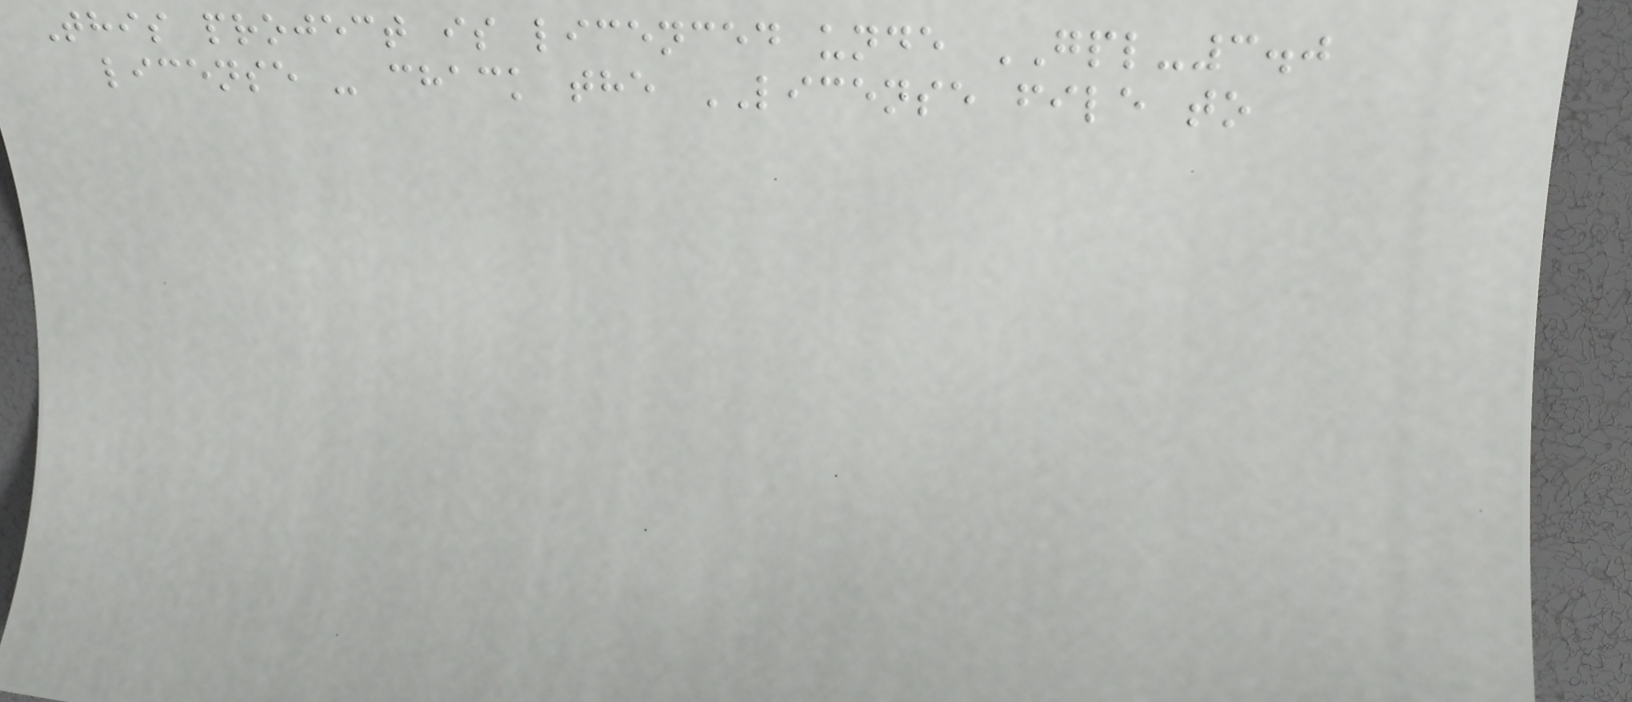This project is licenced unde GPL-3.0
license - chack the LICENSE file to
